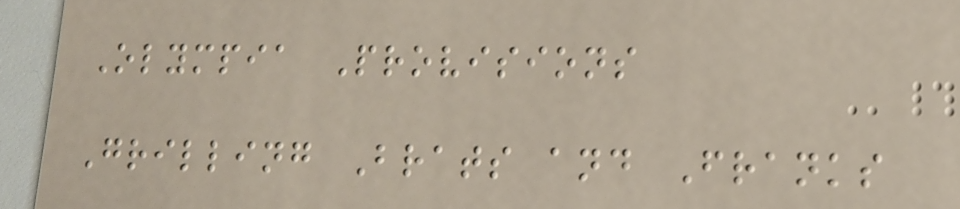Olympia Provisions
Grilling Brats and Franks
